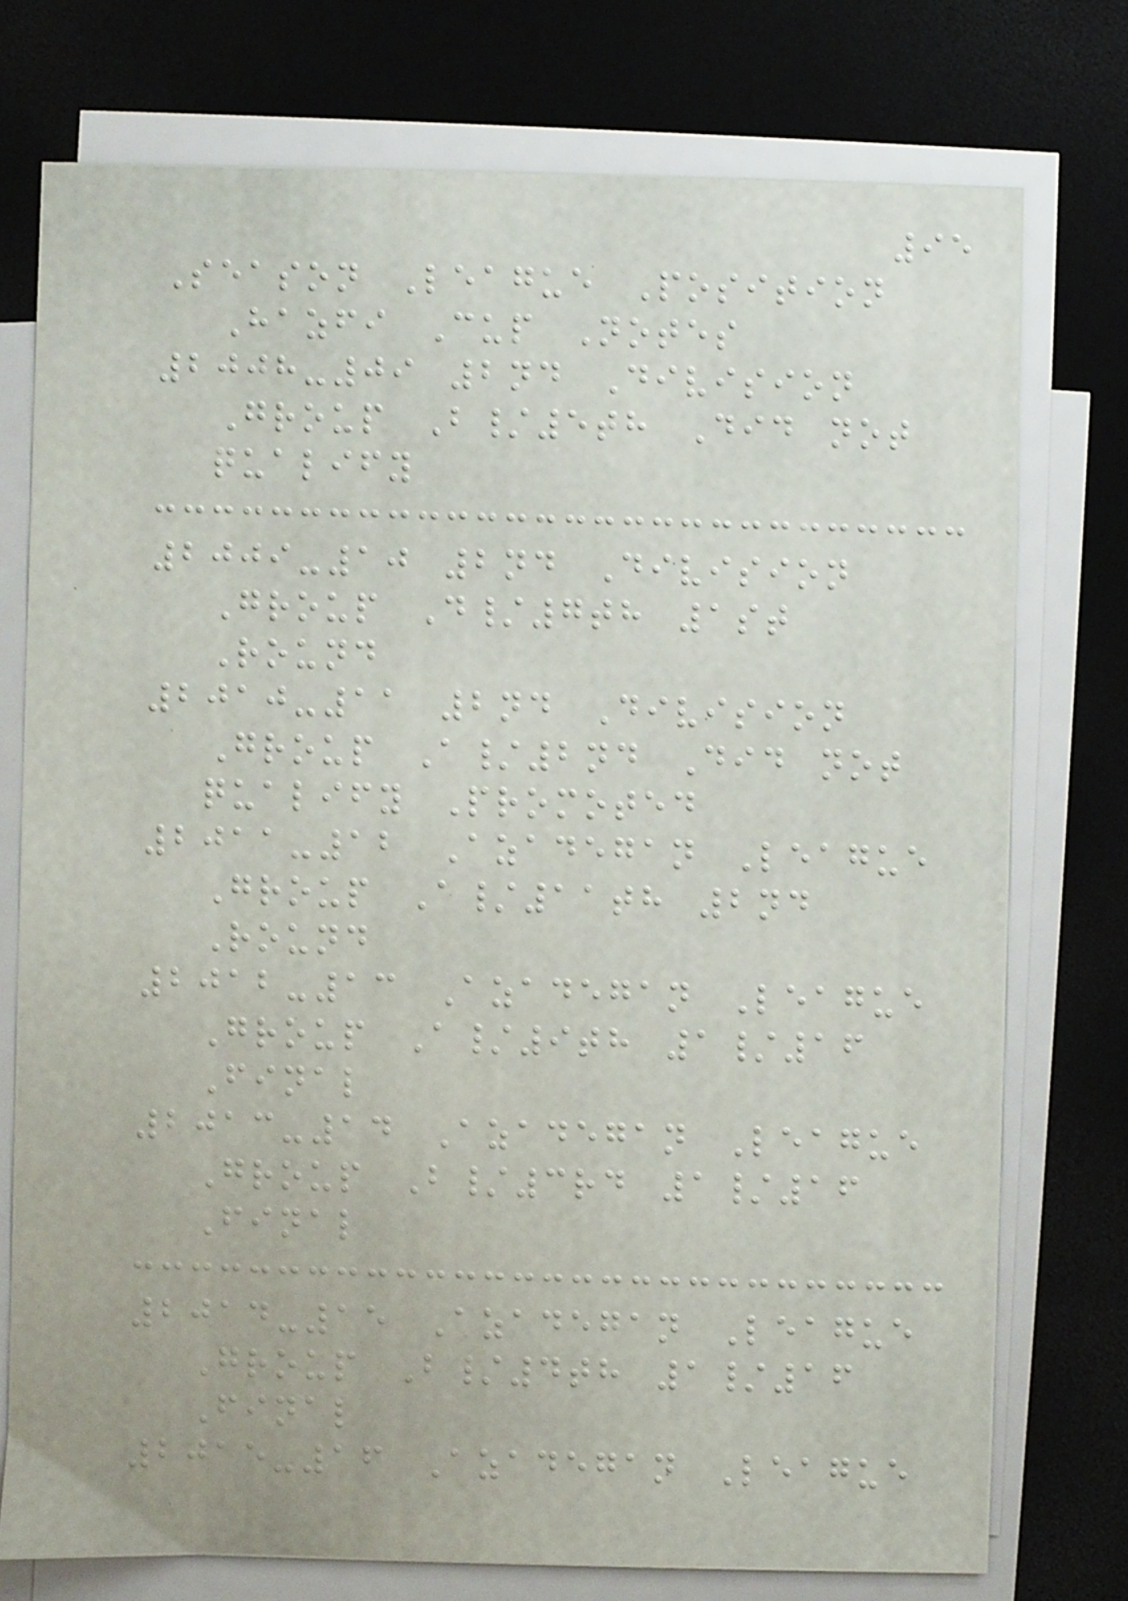95
Season League Position
Hazfi Cup Notes
2008-09 2nd Division
Group B/5th Did not
qualify
2009-10 2nd Division
Group D/7th 1st
Round
2010-11 2nd Division
Group A/2nd Did not
qualify Promoted
2011-12 Azadegan League
Group A/11th 2nd
Round
2012-13 Azadegan League
Group A/9th 1/16
Final
2013-14 Azadegan League
Group B/3rd 1/16
Final
2014-15 Azadegan League
Group B/4th 1/16
Final
2015-16 Azadegan League
